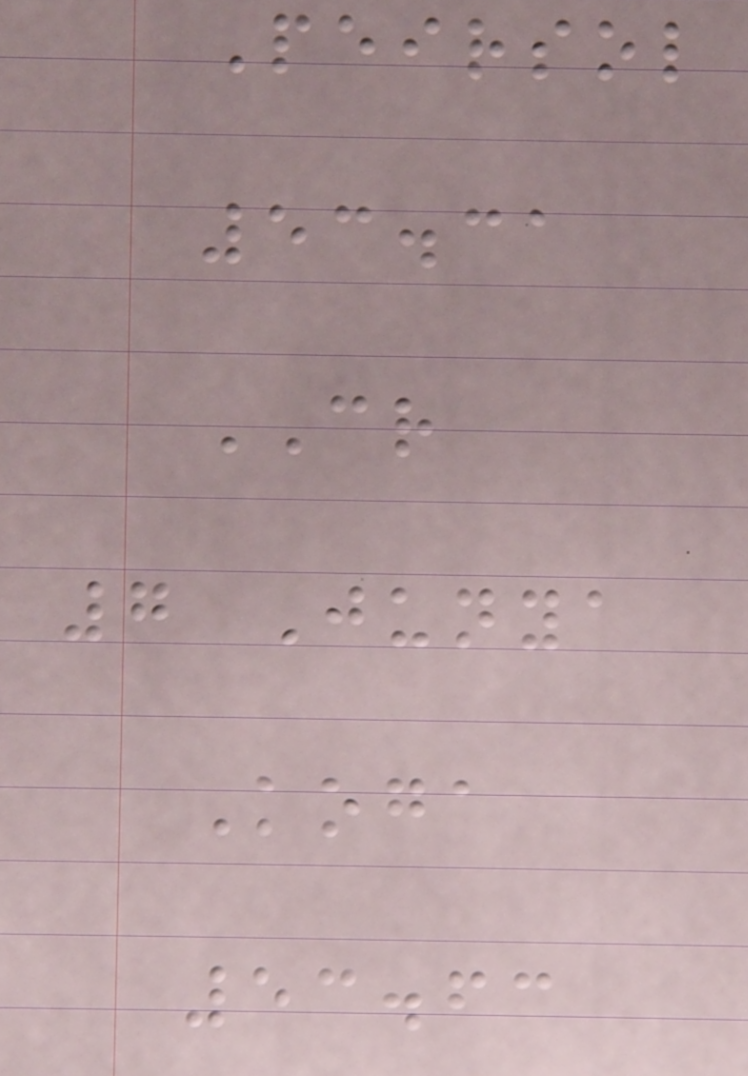Peirsol
53.31
CR
7 Junya
Koga
53.63
